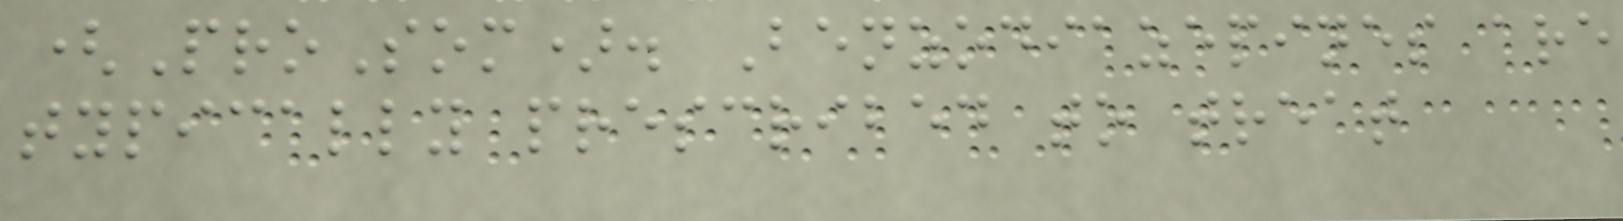(ProSom). Benzodiazepines are
typically prescribed to treat
